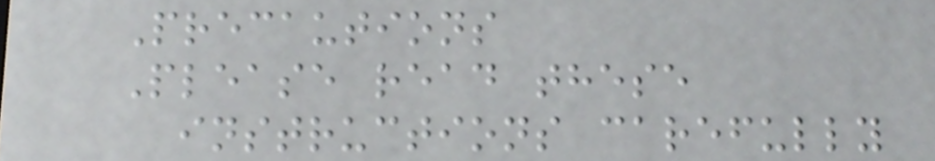Precautions
Please read these
instructions carefully
